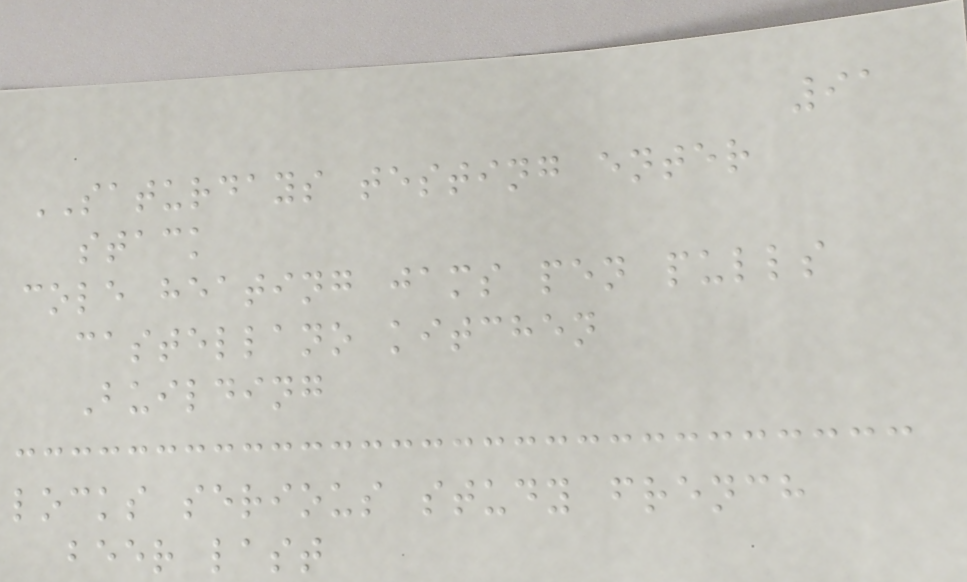91
SATURDAYS testing enter
stack
cole heating jams pen pulls
castellano kitchen
Building
locks serious study french
beer last
